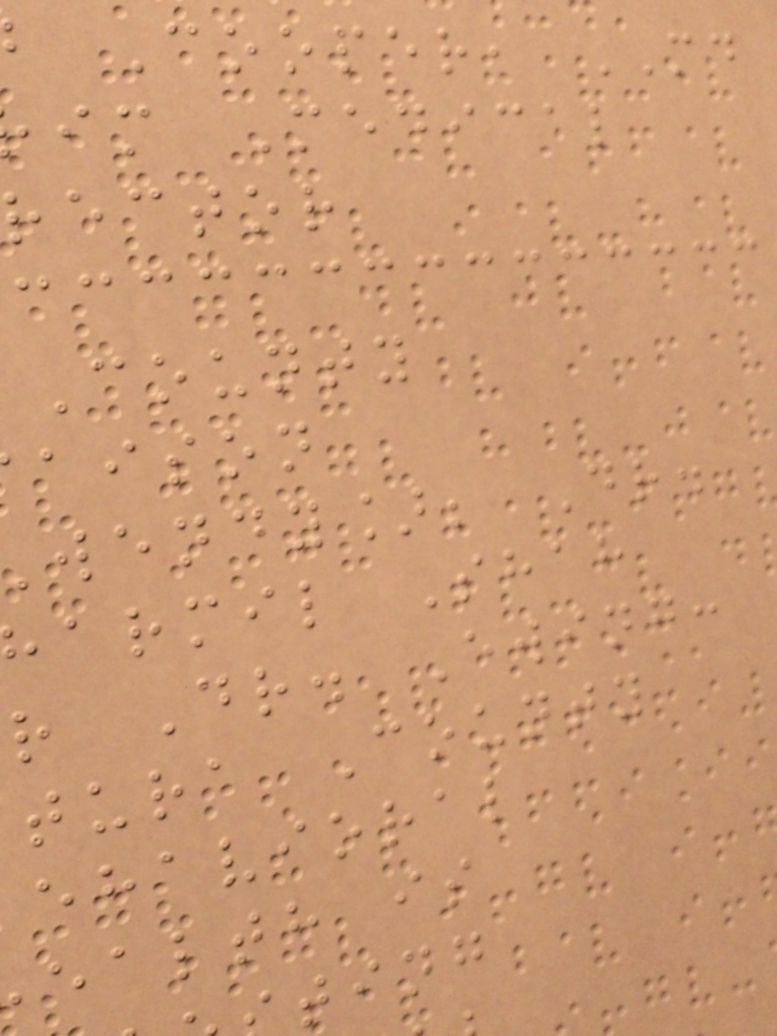Cooper, MD
im Medical
rector
County
aison
wendy]; Dr.
armil Shah
r Dr. Ewing:
tura County
ehavioral
ealth is
ting
